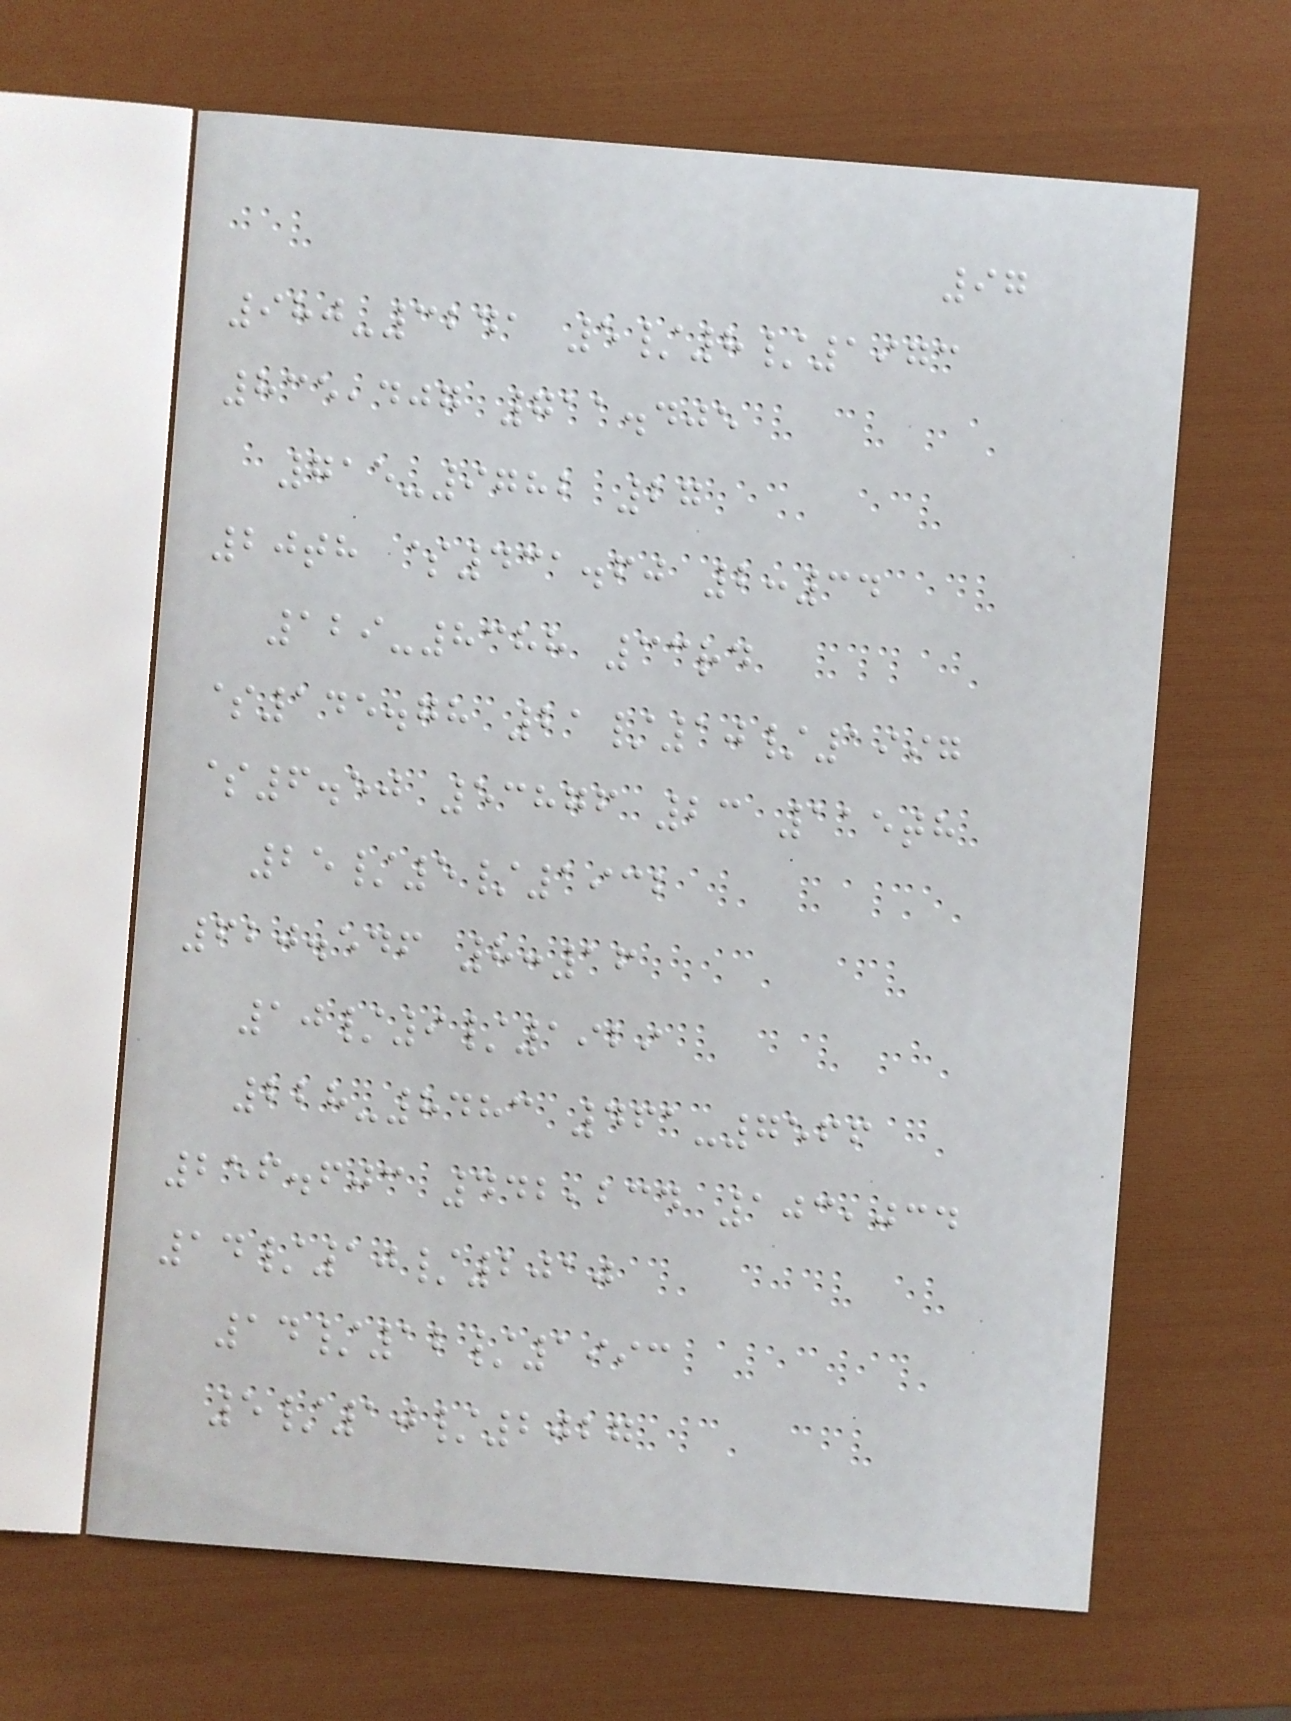97
980-3241 5/8/1973
835,407 711.405
715-9782 27
20th $431.60 2:34
129-8388 33rd
$145.78 21/10/1997
$6.50 53876 23 115th
25/5/1932
620.546 8:16
10/9/1929
228-8483 461-7566
256.603 442,234 103,034
14/10/2010
14/12/1993
5/10/2027
